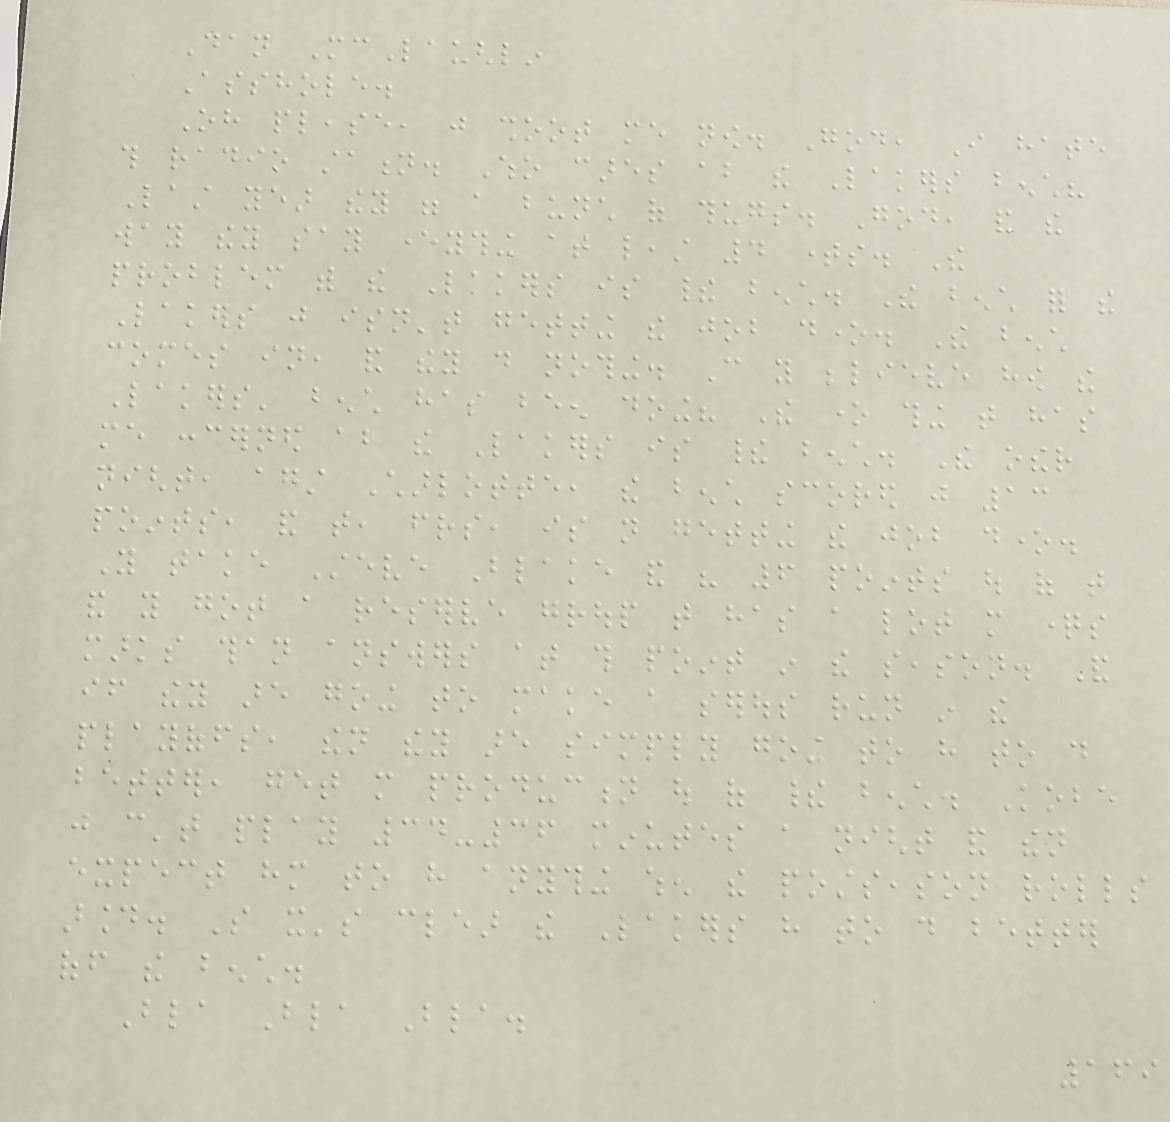Dan McLaughlin
Asshole.
Oh please, just shoot me now. God, I hate
this radio station. Who cares about the Lakers bench?
Last year they were a bunch of thugs. God, and the
way they say everything at least 4 times. The
problem with the Lakers is their bench. The bench for the
Lakers just isn't getting the job done. The bench
comes in, and they do nothing. Can you believe how the
Lakers' bench has been doing? The one thing that has
me concerned about the Lakers is their bench. The other
night, against Charlotte, the bench scored just 13
points, and that, friends, is not getting the job done.
You take Steve Blake and his 6 points out of that
and you got a reserve group that has a lot more questions
marks than answers at this point in the season. And
if they are going to make a serous run in the
playoffs, then they are simply going to have to do
better, get more production out of their bench. Kobe
just can't play 34-36 minutes a night and then
expect him to have anything when the postseason rolls
around. So it's clear the Lakers have to do better
off the bench.
Bla Bla Bla.
169
